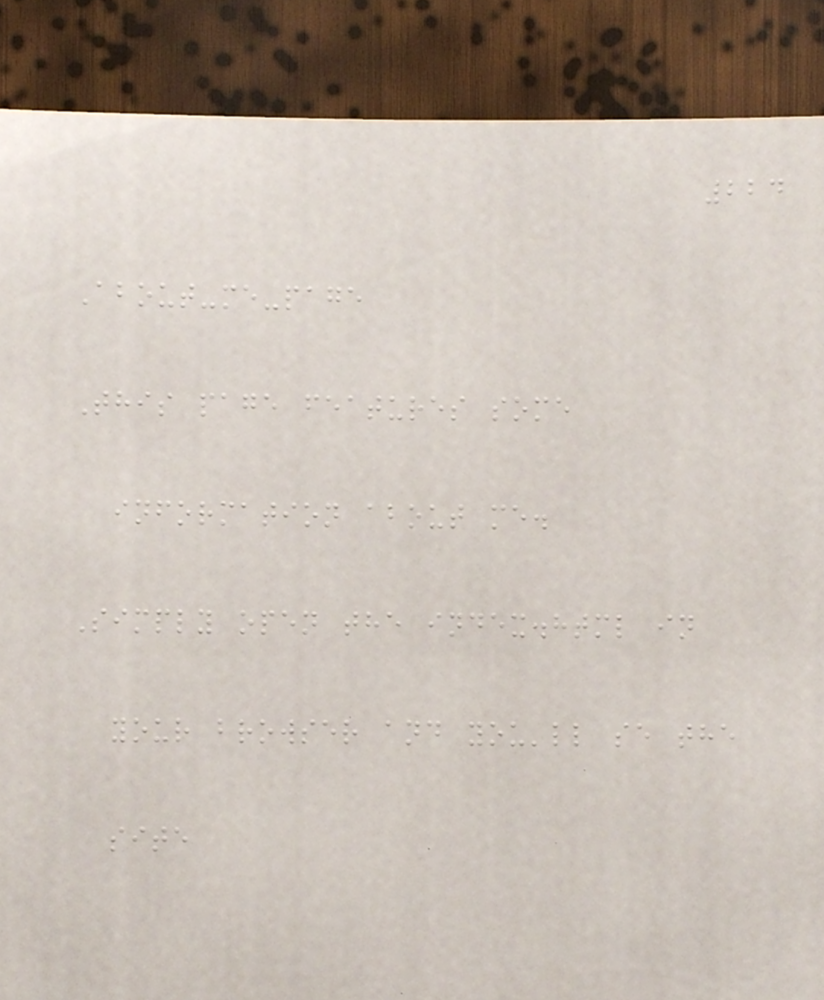224
About-me-page
This page features some
information about me.
Simply open the index.html in
your browser and you'll se the
site
